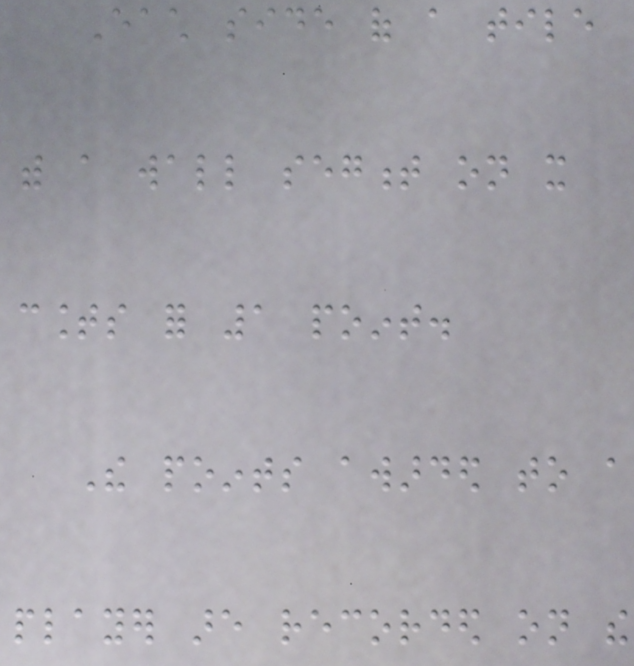Each side of a tile
with a wall segment on it
counts for 1 point.
The points awarded to a
player are recorded on the
